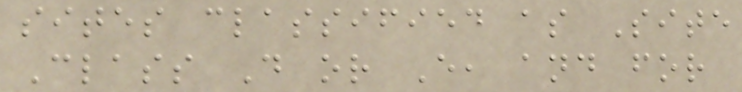sites classified as Site
Class D or E, and for
